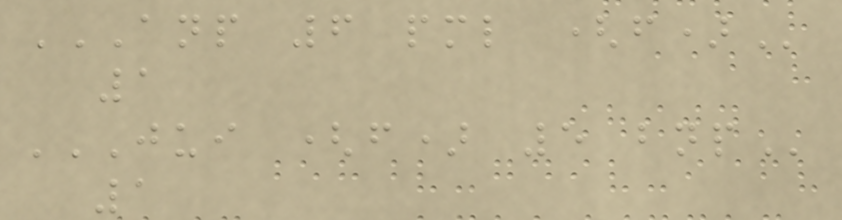ANP 6 PML (F)
1
JUI (F) 5 BNP
1
